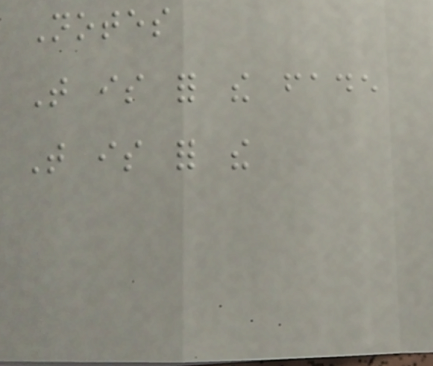Notes
That is for the fade
That is for the
